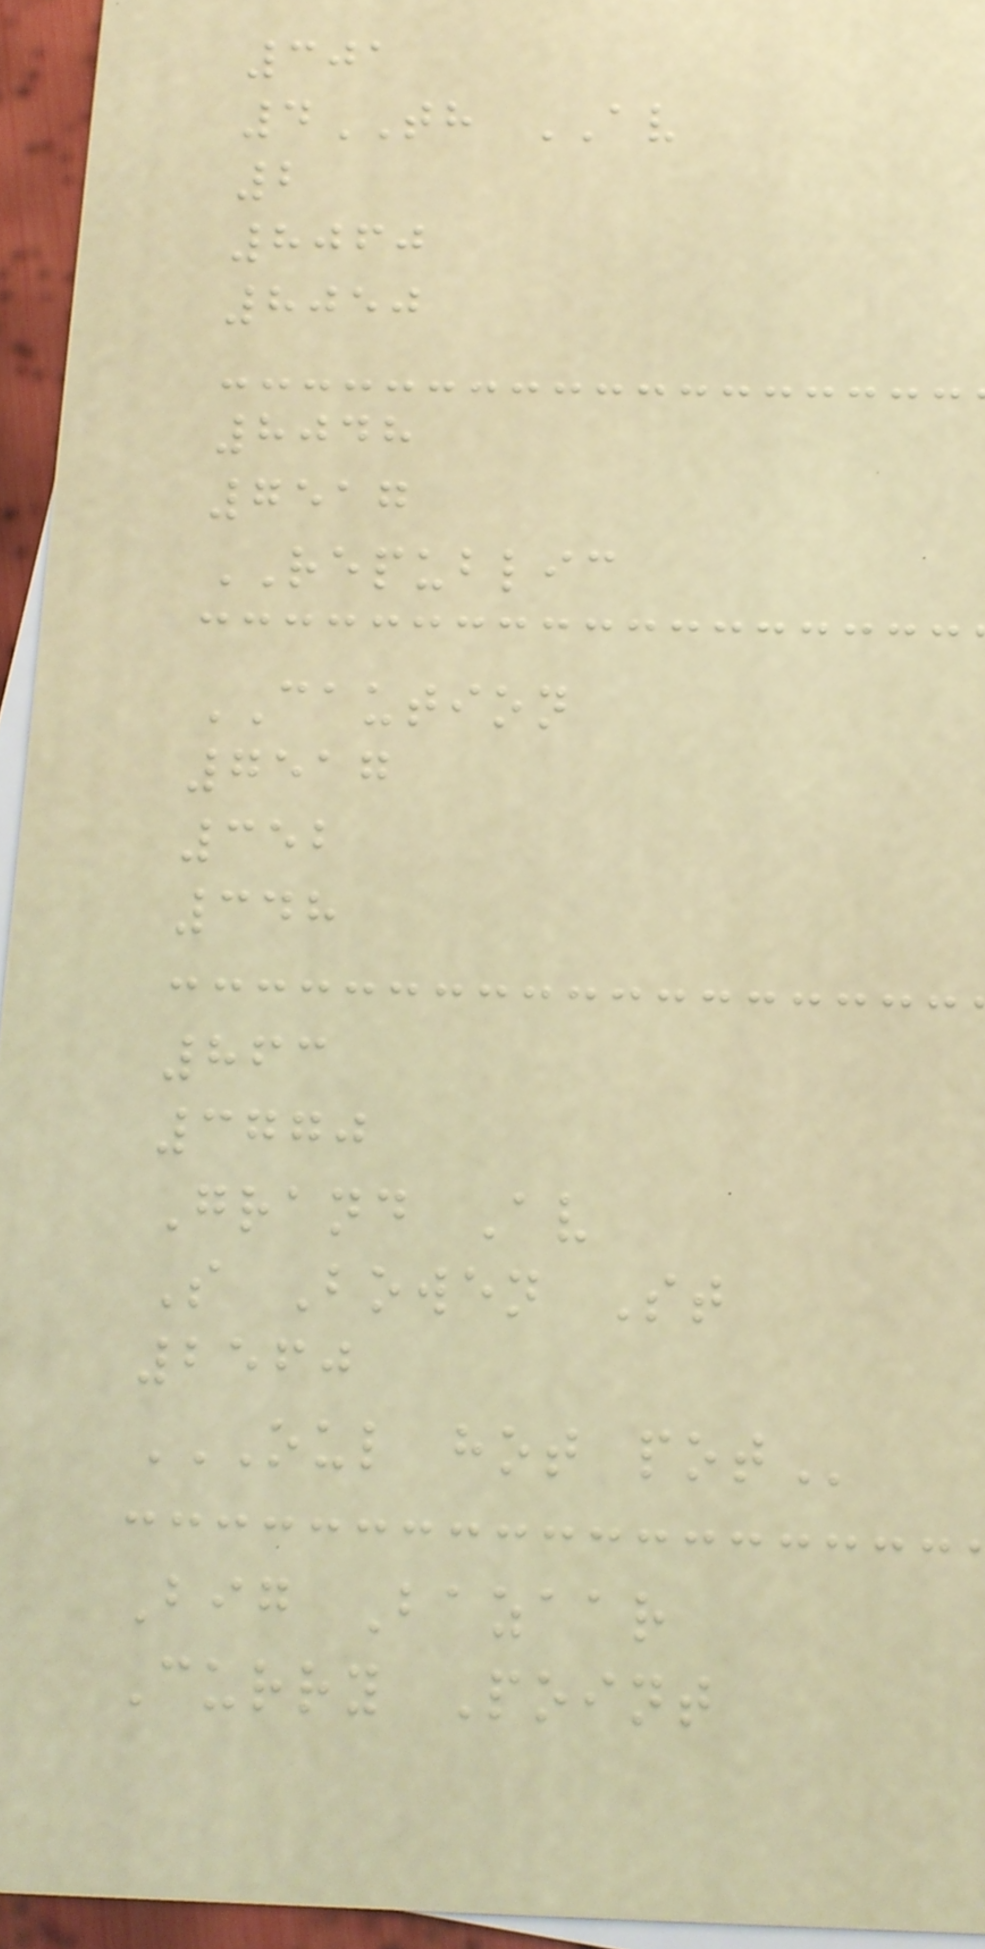301
4TH AV
2
8060
8050
8048
7517
REPUBLIC
CAUTION
7517
352
348
863
3770
Grand Av
S Bowen St
2560
OUL HOT POT
Big Bazaar
Curry Point
